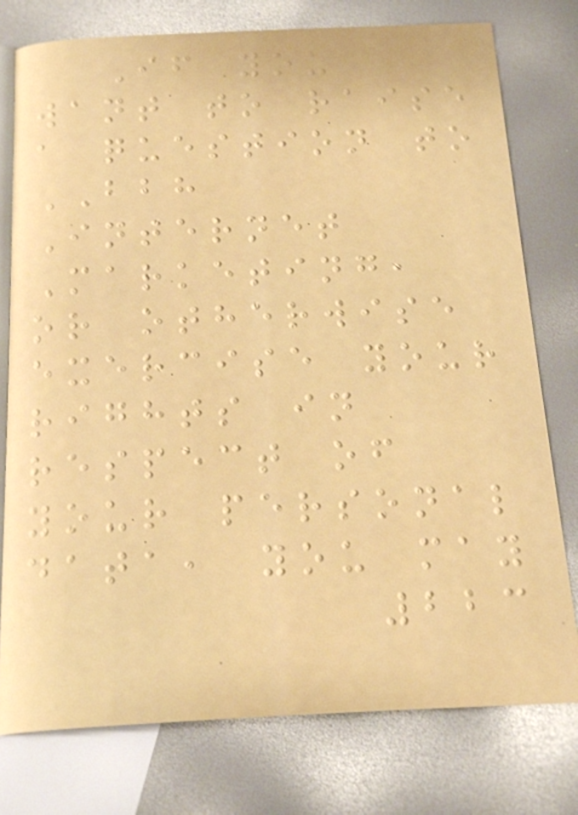If you
want to raise
a question to
BBH
Internet
Marketing,
or otherwise
exercise your
rights in
respect of
your personal
data, you may
223
